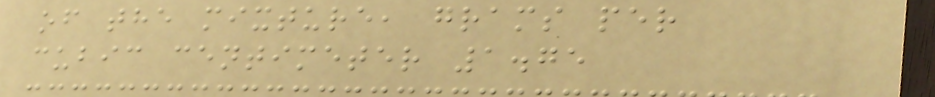of the mixture, grams per
cubic centimeter 1.75
